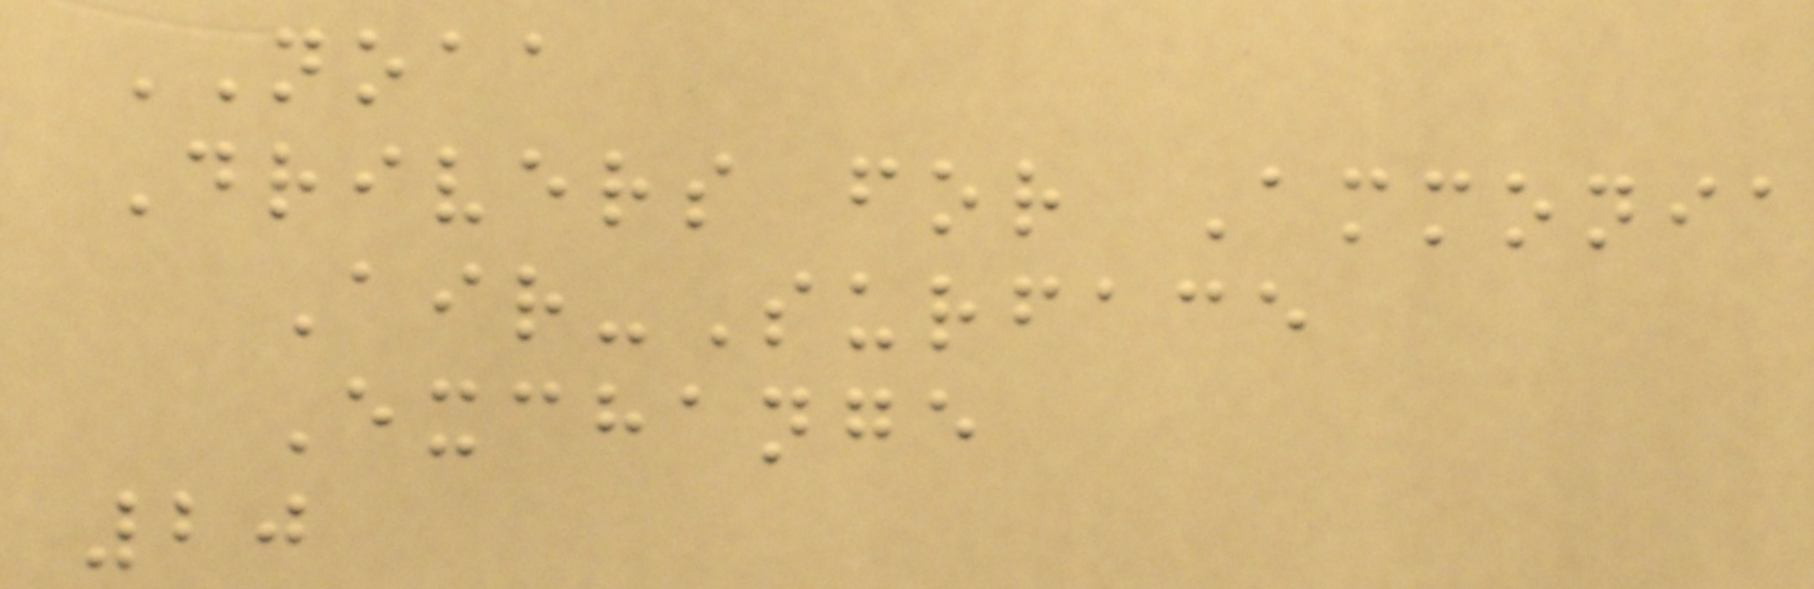NOAA
Drivers for Ammonia
Air-Surface
Exchange
20
